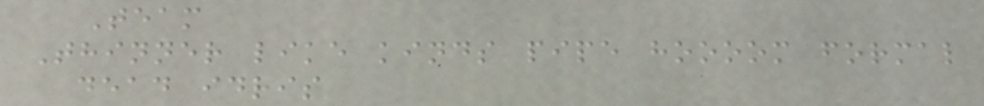Team
Thinner like kinds pipe hoooom formal
dead idris
